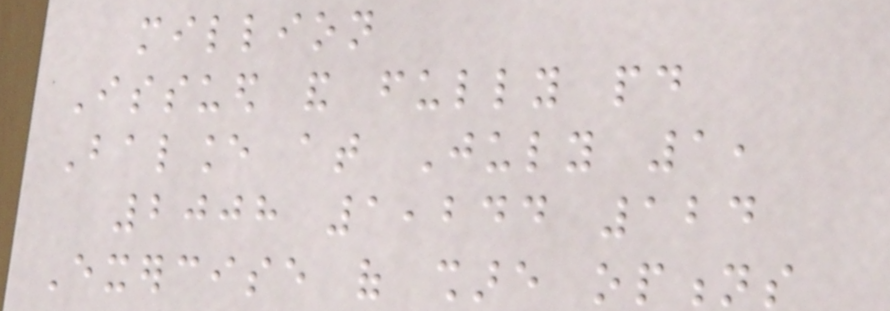million
Issued and fully paid
Balance at July 1,
2008 1,244 124
Exercise of share options
